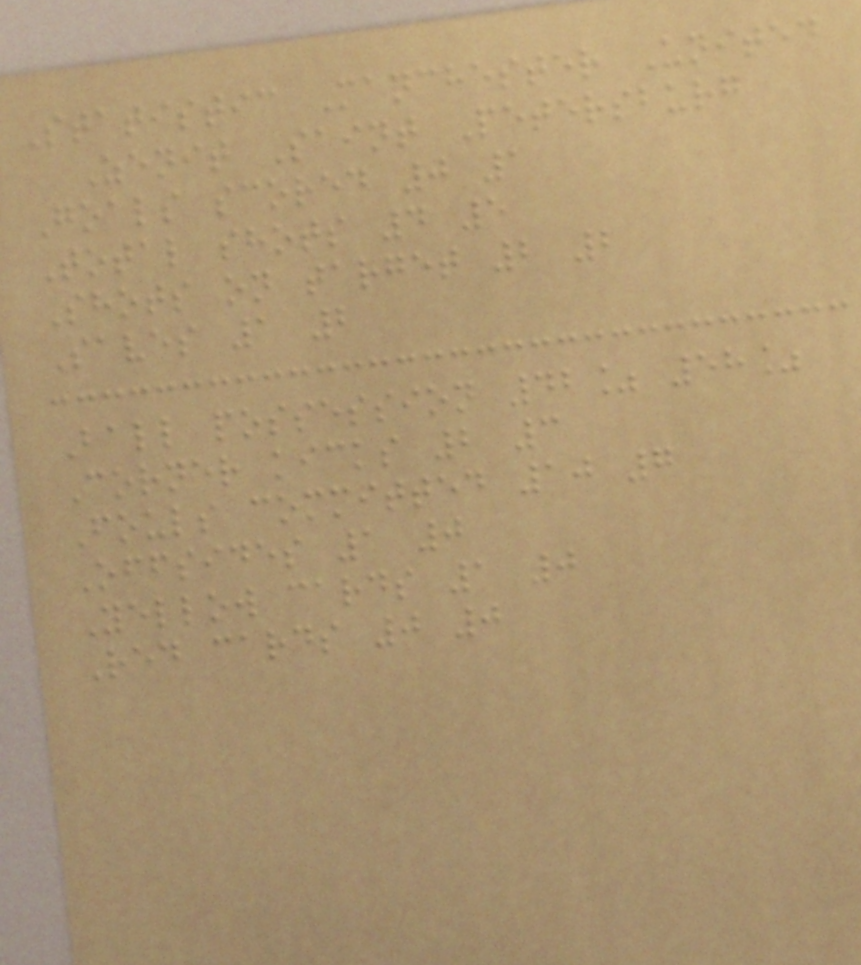Statistic Manchester United
Zenit Saint Petersburg
Goals scored 0 1
Total shots 4 5
Shots on target 2 2
Saves 1 2
Ball possession 42% 58%
Corner kicks 2 3
Fouls committed 10 7
Offsides 1 0
Yellow cards 1 0
Red cards 0 0
